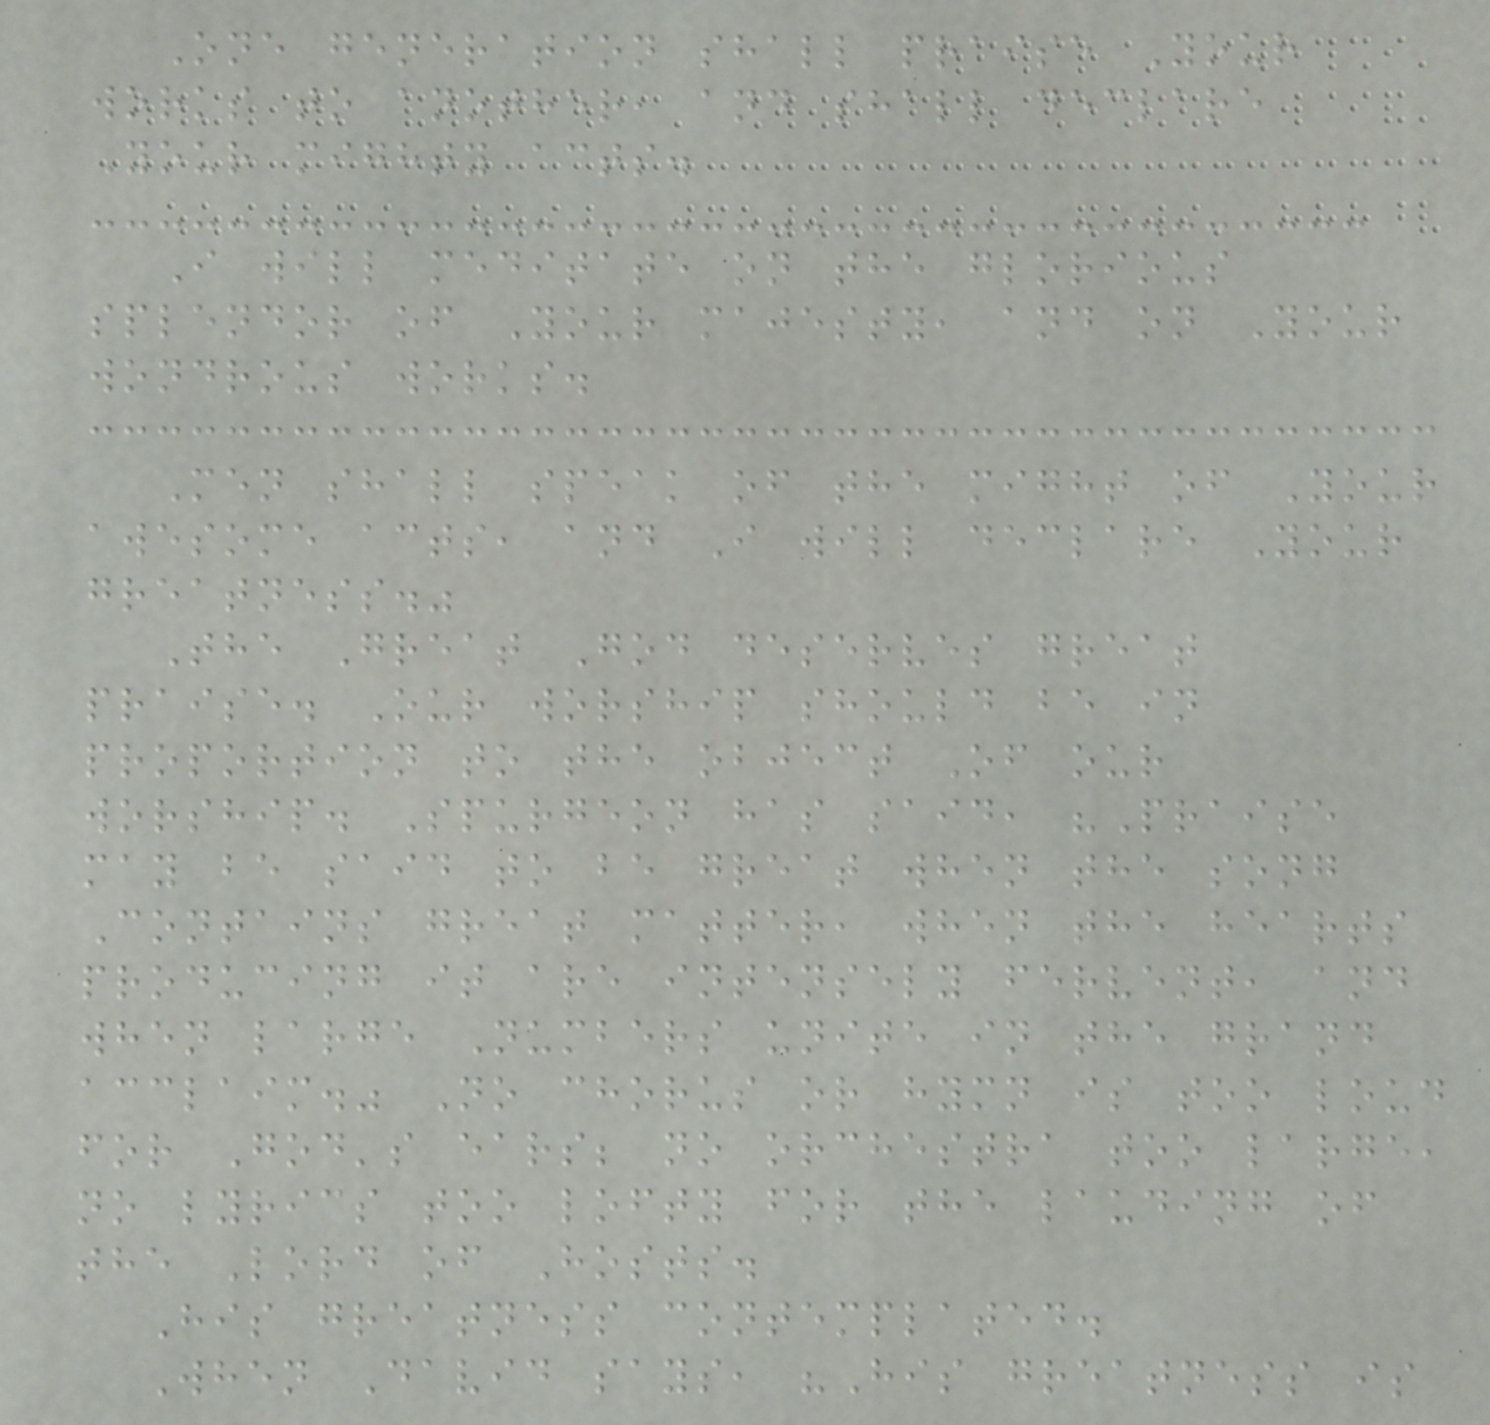One generation shall praise Your
works to another, and shall declare
Your mighty acts.
I will meditate on the glorious
splendor of Your majesty, and on Your
wondrous works.
Men shall speak of the might of Your
awesome acts, and I will declare Your
greatness."
The Great God deserves great
praise. Our worship should be in
proportion to the object Of our
worship. Spurgeon has said, "Praise
may be said to be great when the song
Contains great matter, when the hearts
producing it are intensely fervent, and
when large Numbers unite in the grand
acclaim." No chorus or hymn is too loud
for God's ears; no orchestra too large,
no lyrics too lofty for the lauding of
the Lord of Hosts.
His greatness contemplated.
When David says, "His greatness is
